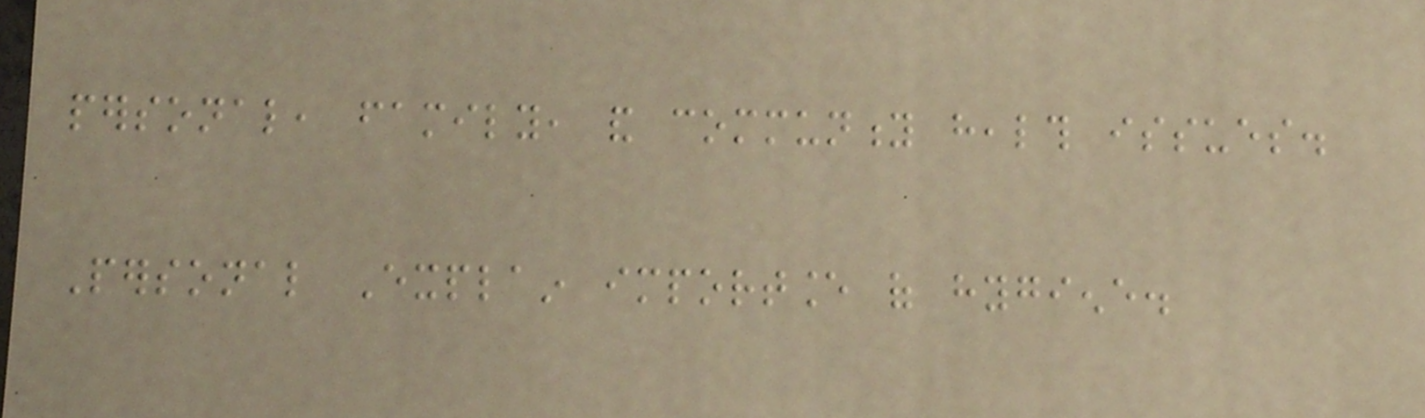personal, family, and community health issues.
Personal Explain importance of hygiene.
